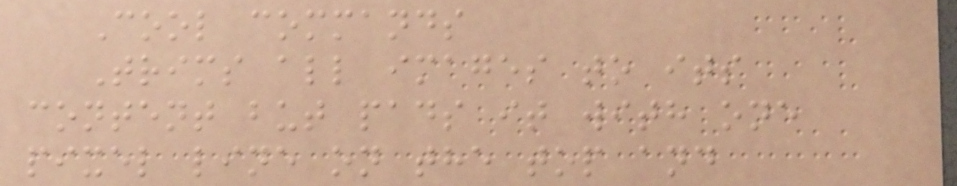Cool commands
Trims all images to its
content but pads it with one
pixel line on the top and
